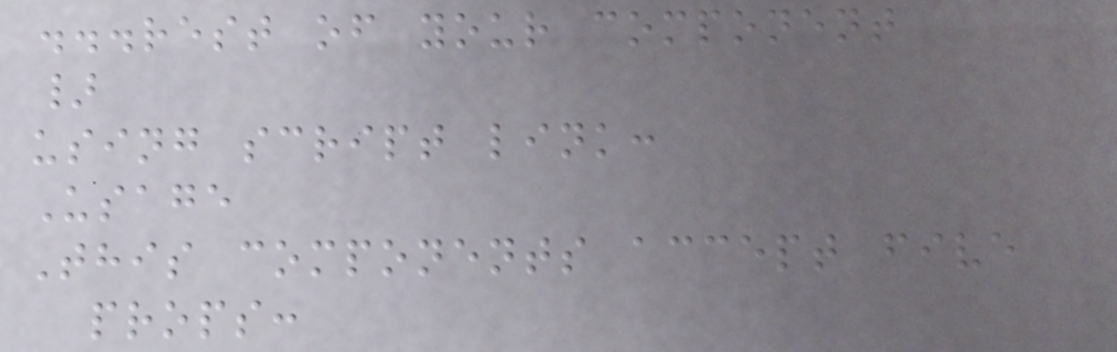...rest of your component
}
using script link:
Usage
This components accept five
props:
